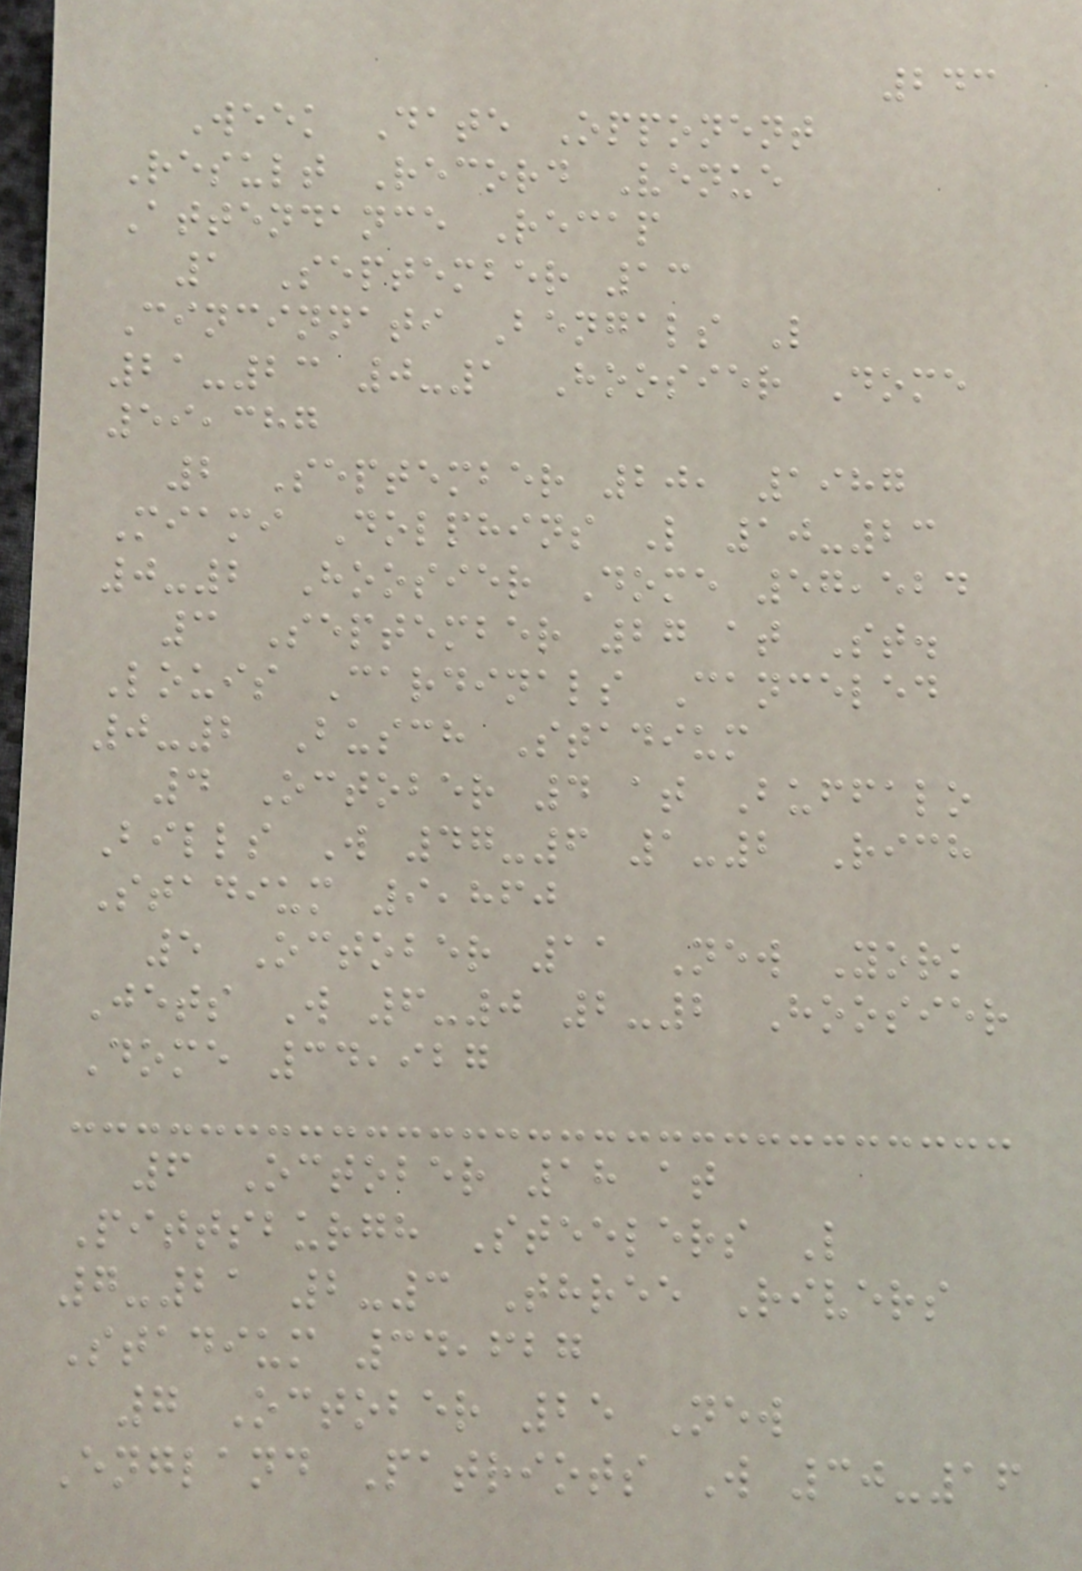243
Week Date Opponent
Result Record Venue
Attendance Recap
1 September 13
Cincinnati Bengals L
21-23 0-1 Hoosier Dome
59,387
2 September 20, 1987
Miami Dolphins L 10-23
0-2 Hoosier Dome 57,524
3 September 27 at St.
Louis Cardinals Canceled
0-2 Busch Stadium
4 October 4 at Buffalo
Bills W 47-6 1-2 Rich
Stadium 9,860
5 October 11 New York
Jets W 6-0 2-2 Hoosier
Dome 34,927
6 October 18 at
Pittsburgh Steelers L
7-21 2-3 Three Rivers
Stadium 34,627
7 October 25 New
England Patriots W 30-16
